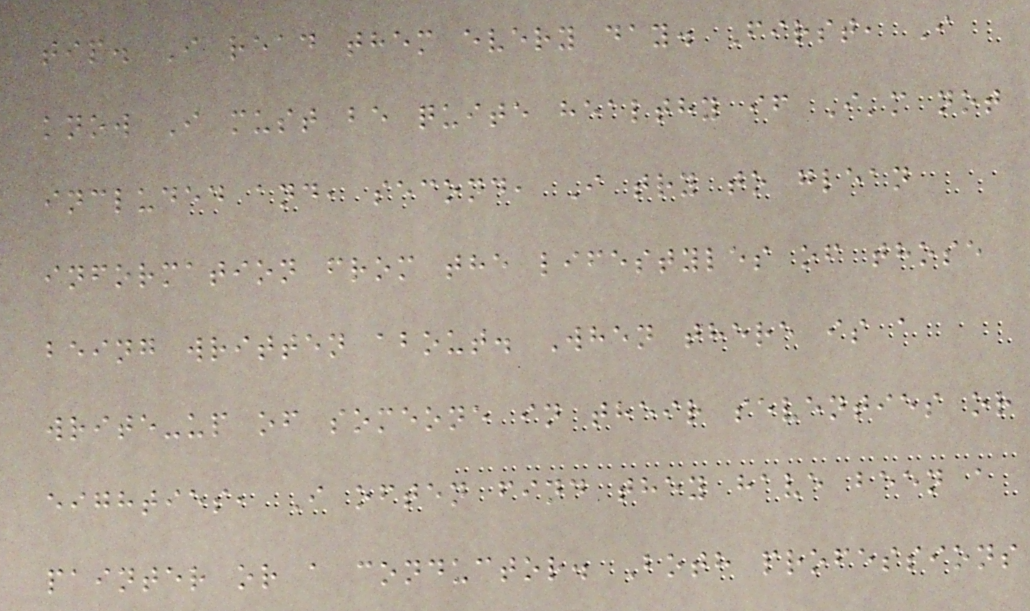tip. I read them every day. First, I
know I must be quite healthy if I'm not
included and, second, I try to glean
information from the lifestyles of those
being written about. When there is a
write-up of someone in their seventies or
eighties, I often find they have been a
painter or a conductor. Both professions
